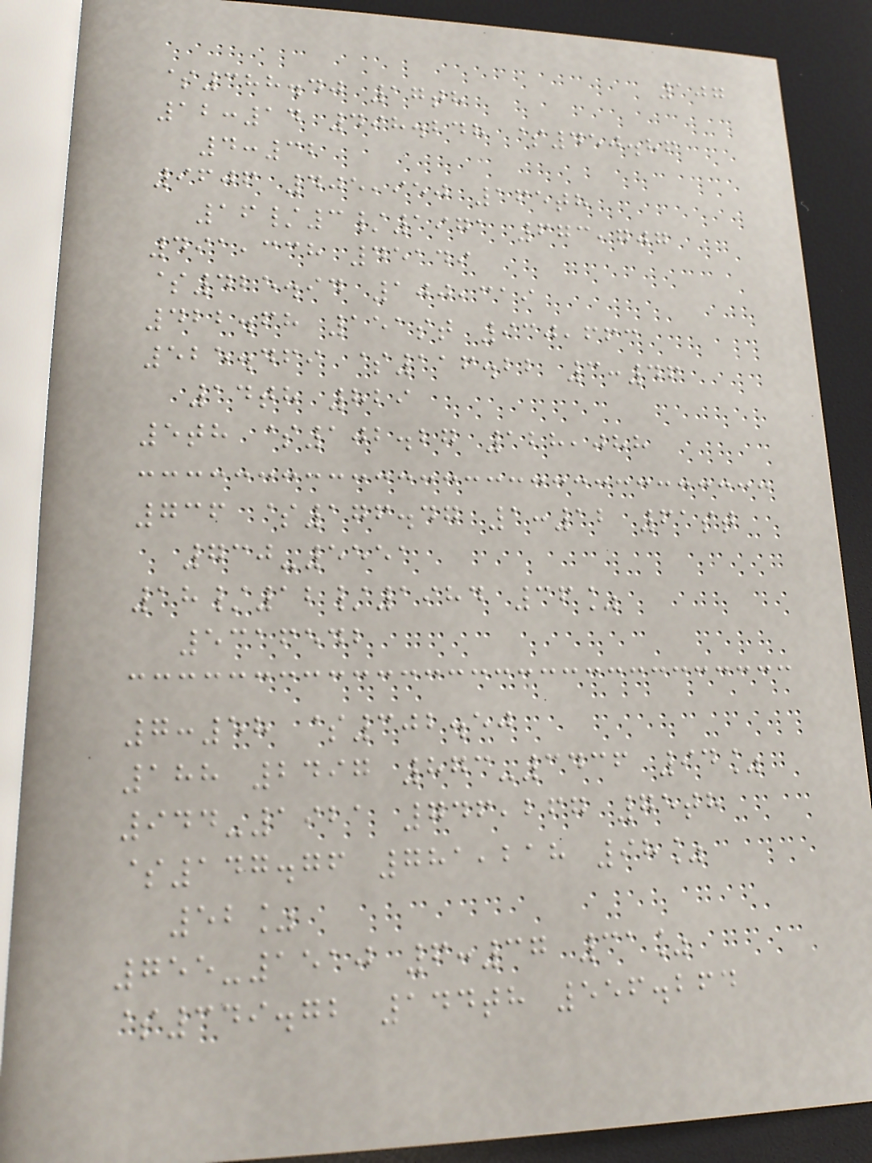107
$388.40 17th
12:14 498.248 $450.86
4:32
9606 405,950 165th
16/3/1971 673,707
491,338 45149
$425.94 100,319
422.68 151st 930,663
525.469 $116.22 3:46
14th 829
5th $102.27 128,088
736 $176.47 1:12 61st
730-5551
18/12/1984 36%
5316542
7:58 $302.50
188 2497 873-3436 94%
944-1921 746,267 75th
$147.76 781,218 98%
52%
755-1510 6:37 31%
$349.72 144th 556.264
